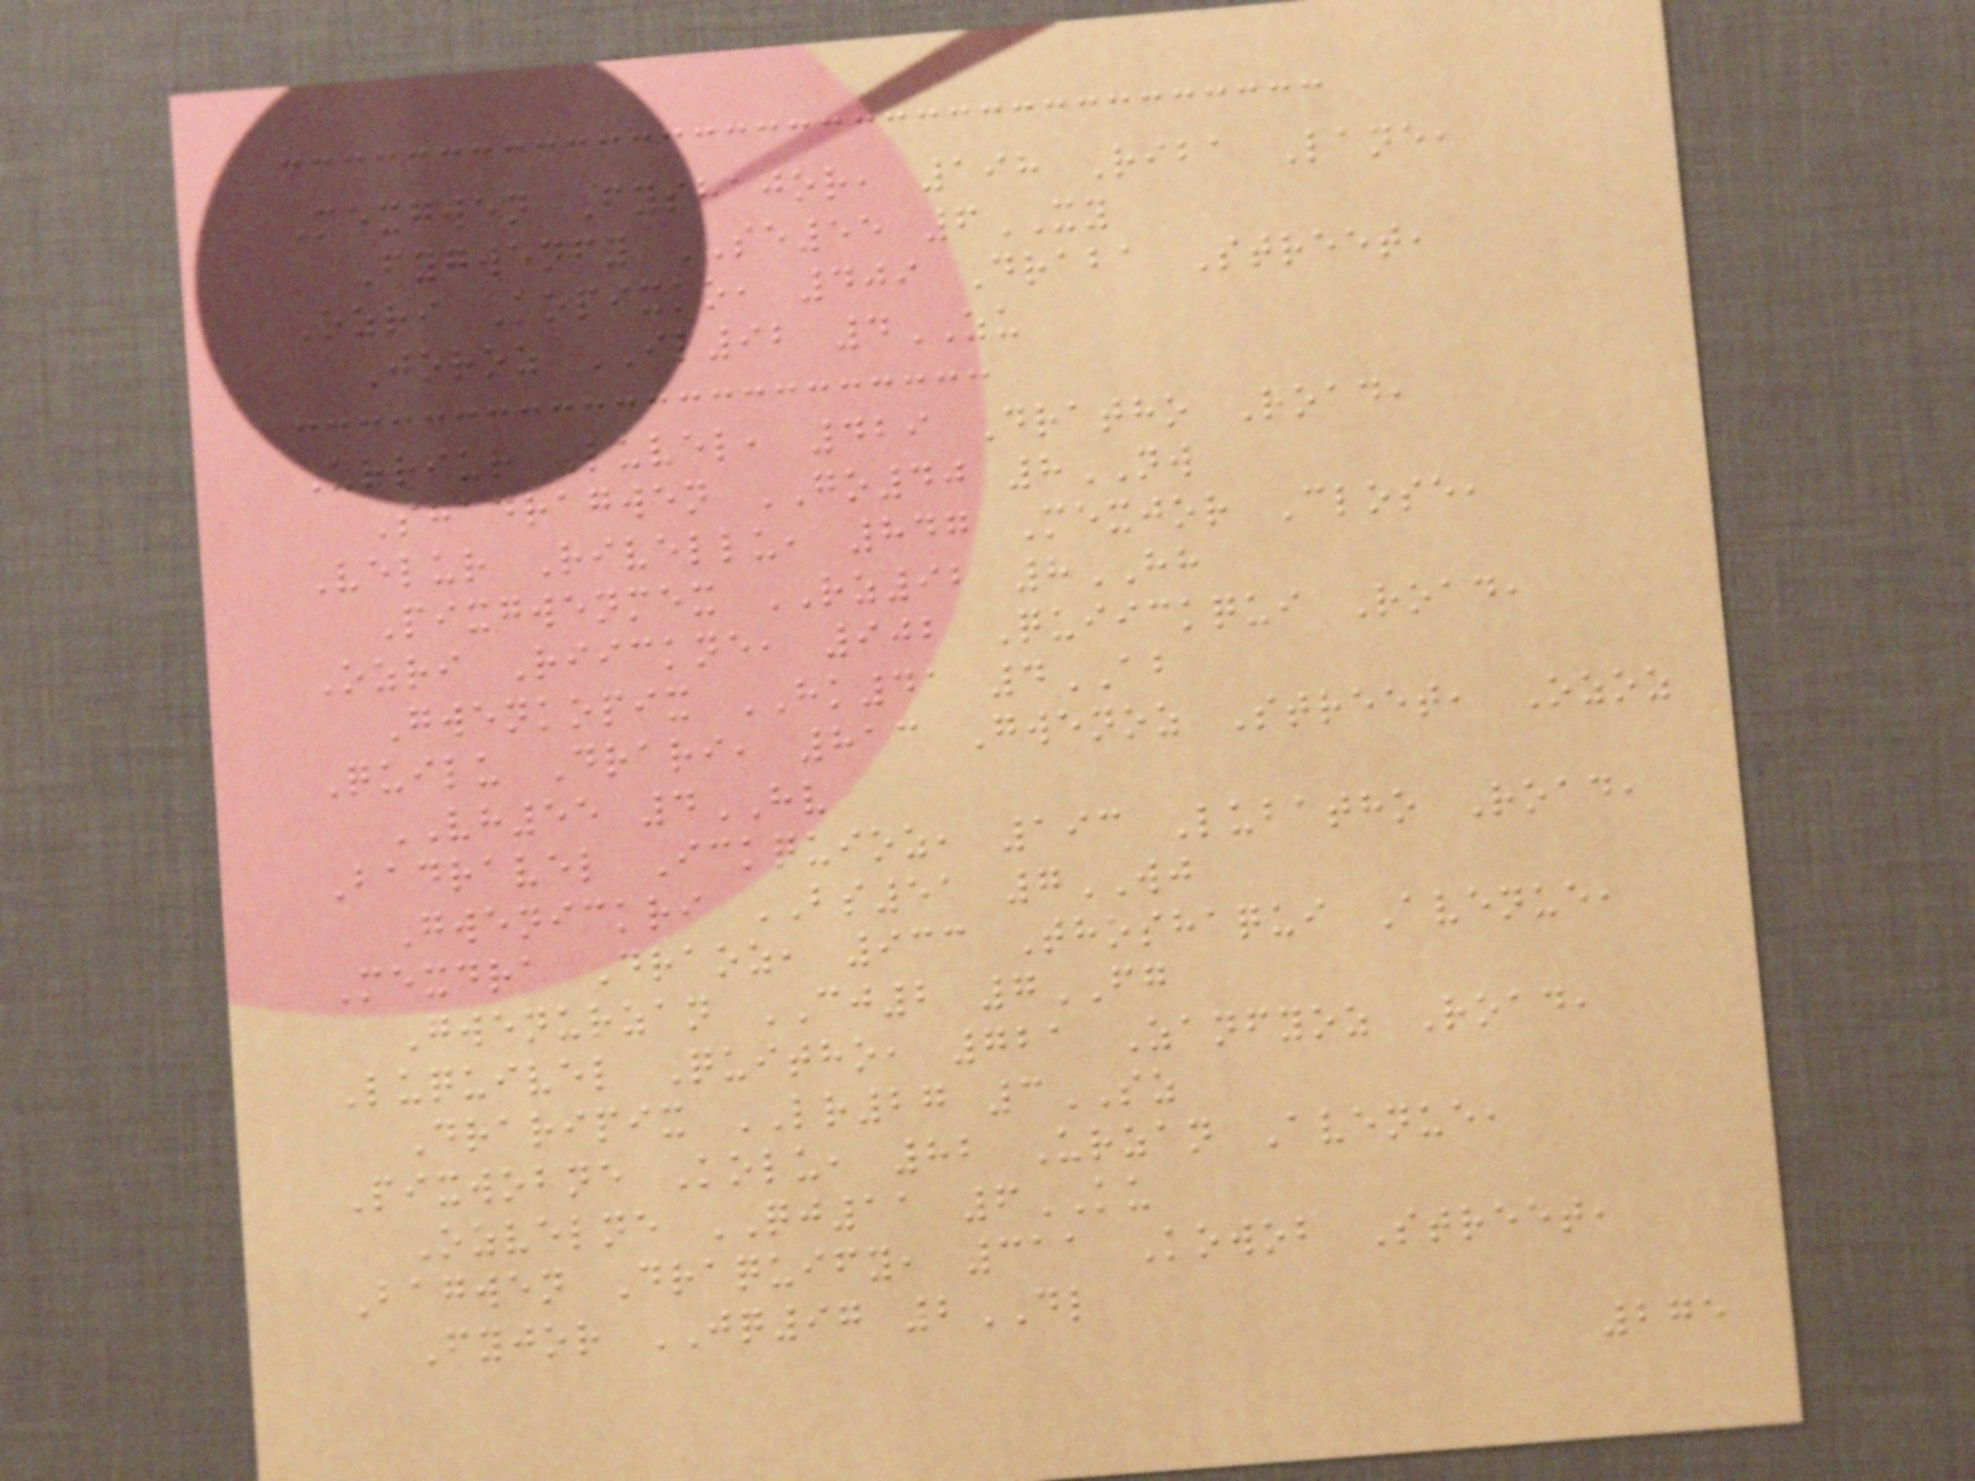Mexgwen Fyshajor, 198 Riba Lane,
Fygwenfy SE55 6XY
Ozri Kopixko, 409 Draba Street,
Joroz IL92 4ZU
Urriur Luvel, 429 Dratho Road,
Shadragwen GO40 8NW
Velur Rivellu, 847 Mexjor Close,
Pixgwenmex RZ92 8HH
Ozri Riickne, 902 Quiickqui Road,
Gwenkopix HK41 4AB
Quilu Drari, 813 Gwenoz Street, Ozoz
VH55 4HV
Badravel Ickquioz, 193 Lubatho Road,
Gwenickri BS51 7WJ
Mexdra Draoz, 933 Thoshaqui Avenue,
Gwenurzan CJ2 7FG
Luquivel Quitho, 721 Zanfyoz Road,
Draripix LR27 3SZ
Pixwobne Kolu, 82 Urzan Avenue,
Ozvelne QJ11 6KU
Bagwen Draquify, 311 Kowob Street,
Fyjor JQ97 2DL
275
